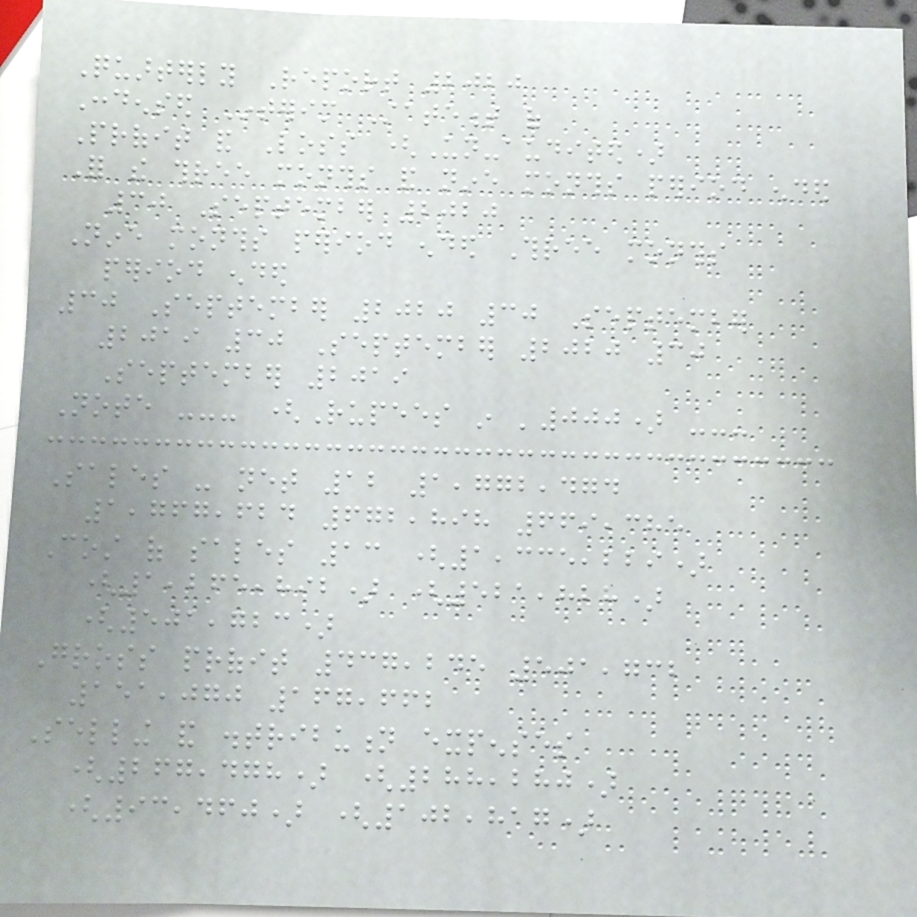Quarterly Report 2020
Condensed Interim Statement of
Profit and Loss (Un-audited)
For the three months and nine months period ended
30 September 2020
Nine months period ended Three months
period ended
30 September 2020 30 September
2019 30 September 2020 30
September 2019
Note --- (Rupees in '000) ---
Sales - net 12 1,772,474
1,767,624 672,898 669,385
Cost of sales 13 (1,335,229)
(1,265,892) (521,828)
(501,723)
Gross profit 437,245 501,732
151,070 167,662
Selling and distribution expenses
(267,478) (288,280)
(93,460) (102,817)
